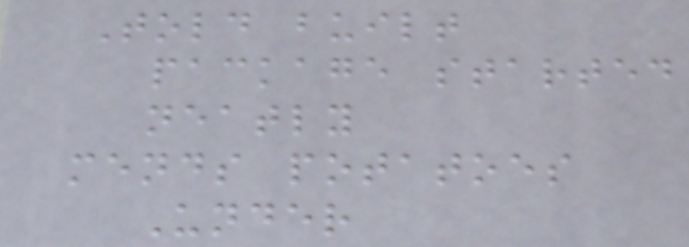Told built
package started
neatly
mends potatoes
Under
